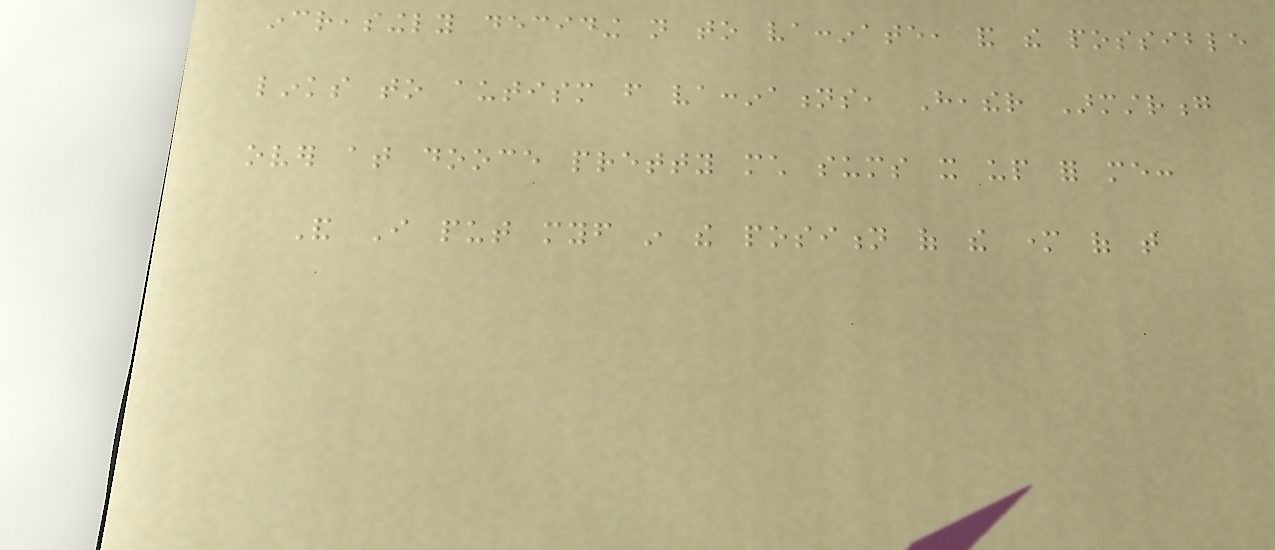increasingly deciding not to vaccinate, and the possible
links to autism from vaccinations, Heather Armstrong
over at dooce pretty much sums it up for me:
And I put myself in the position of the mother of that
